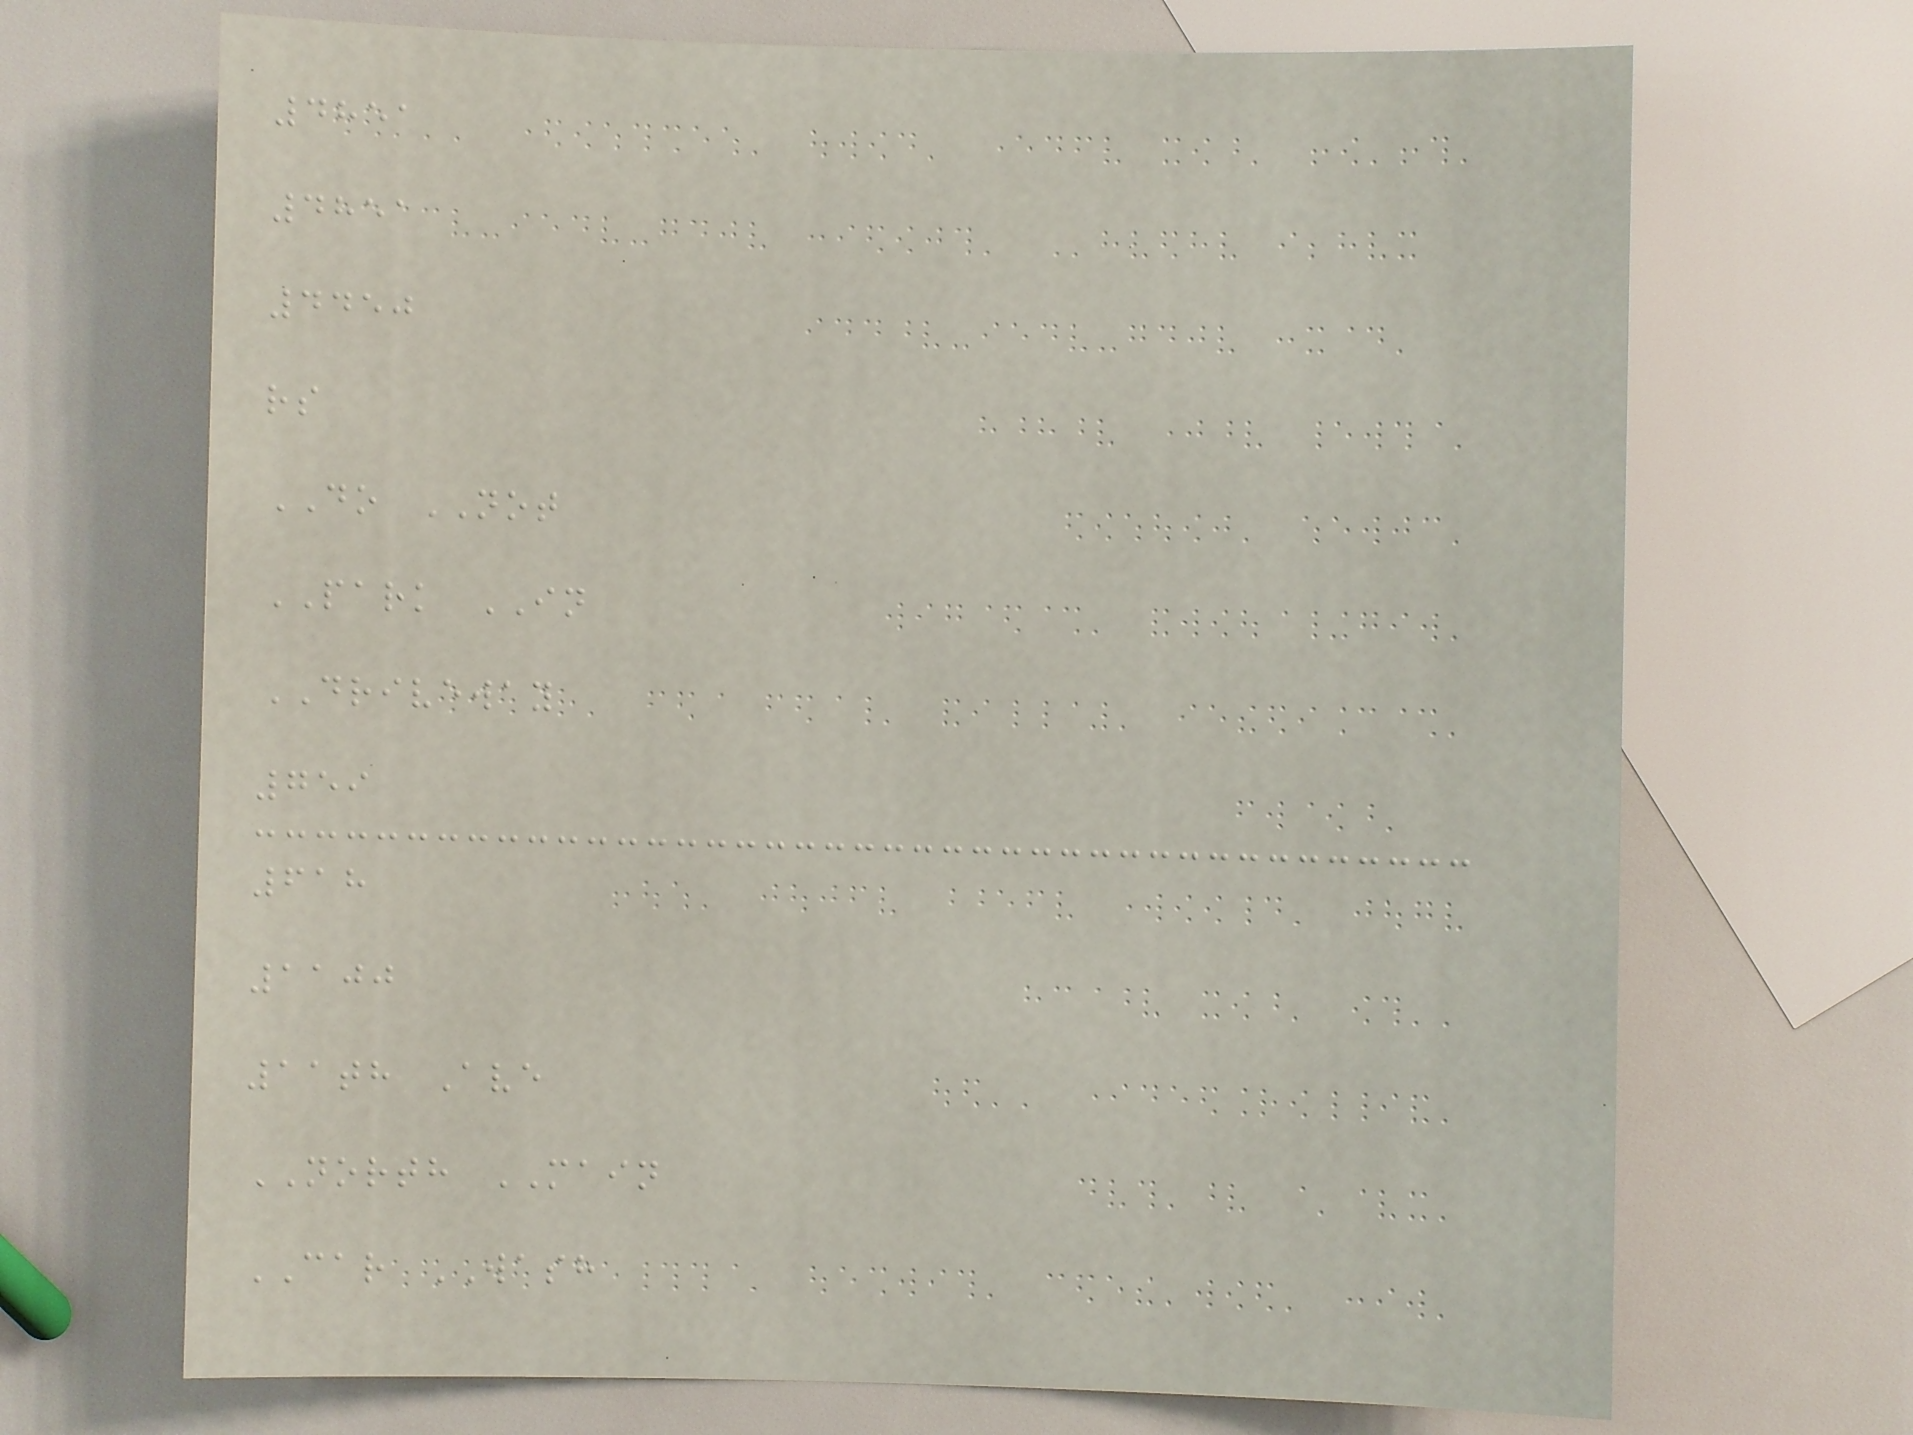4851
4851
4450
rs
DO NOT
PARK IN
DRIVEWAY
759
618
1100
11th Ave
NORTH MAIN
CAR WASH
